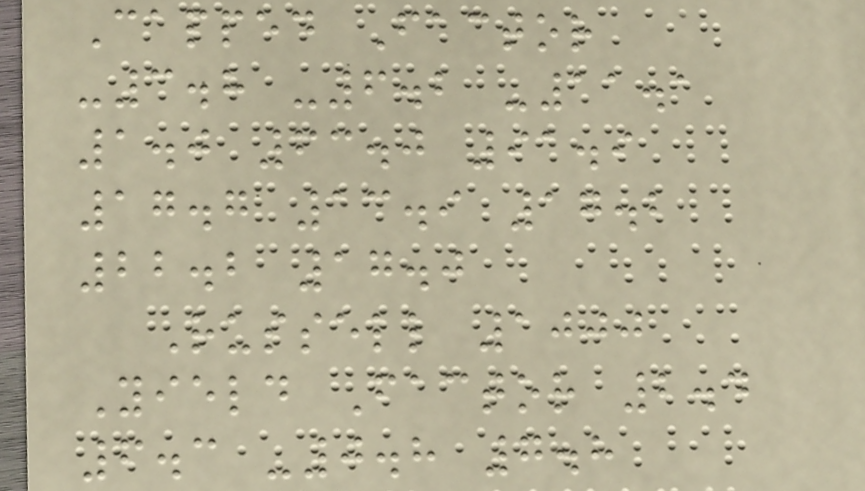Capped Factor
-3.8 -6.2 -11.1
1.0 63.0 91.9
17.7 13.9 17.2
22.2 17.0
Russell 1000
Yield Factor 2.4
6.3 -0.8 7.8
